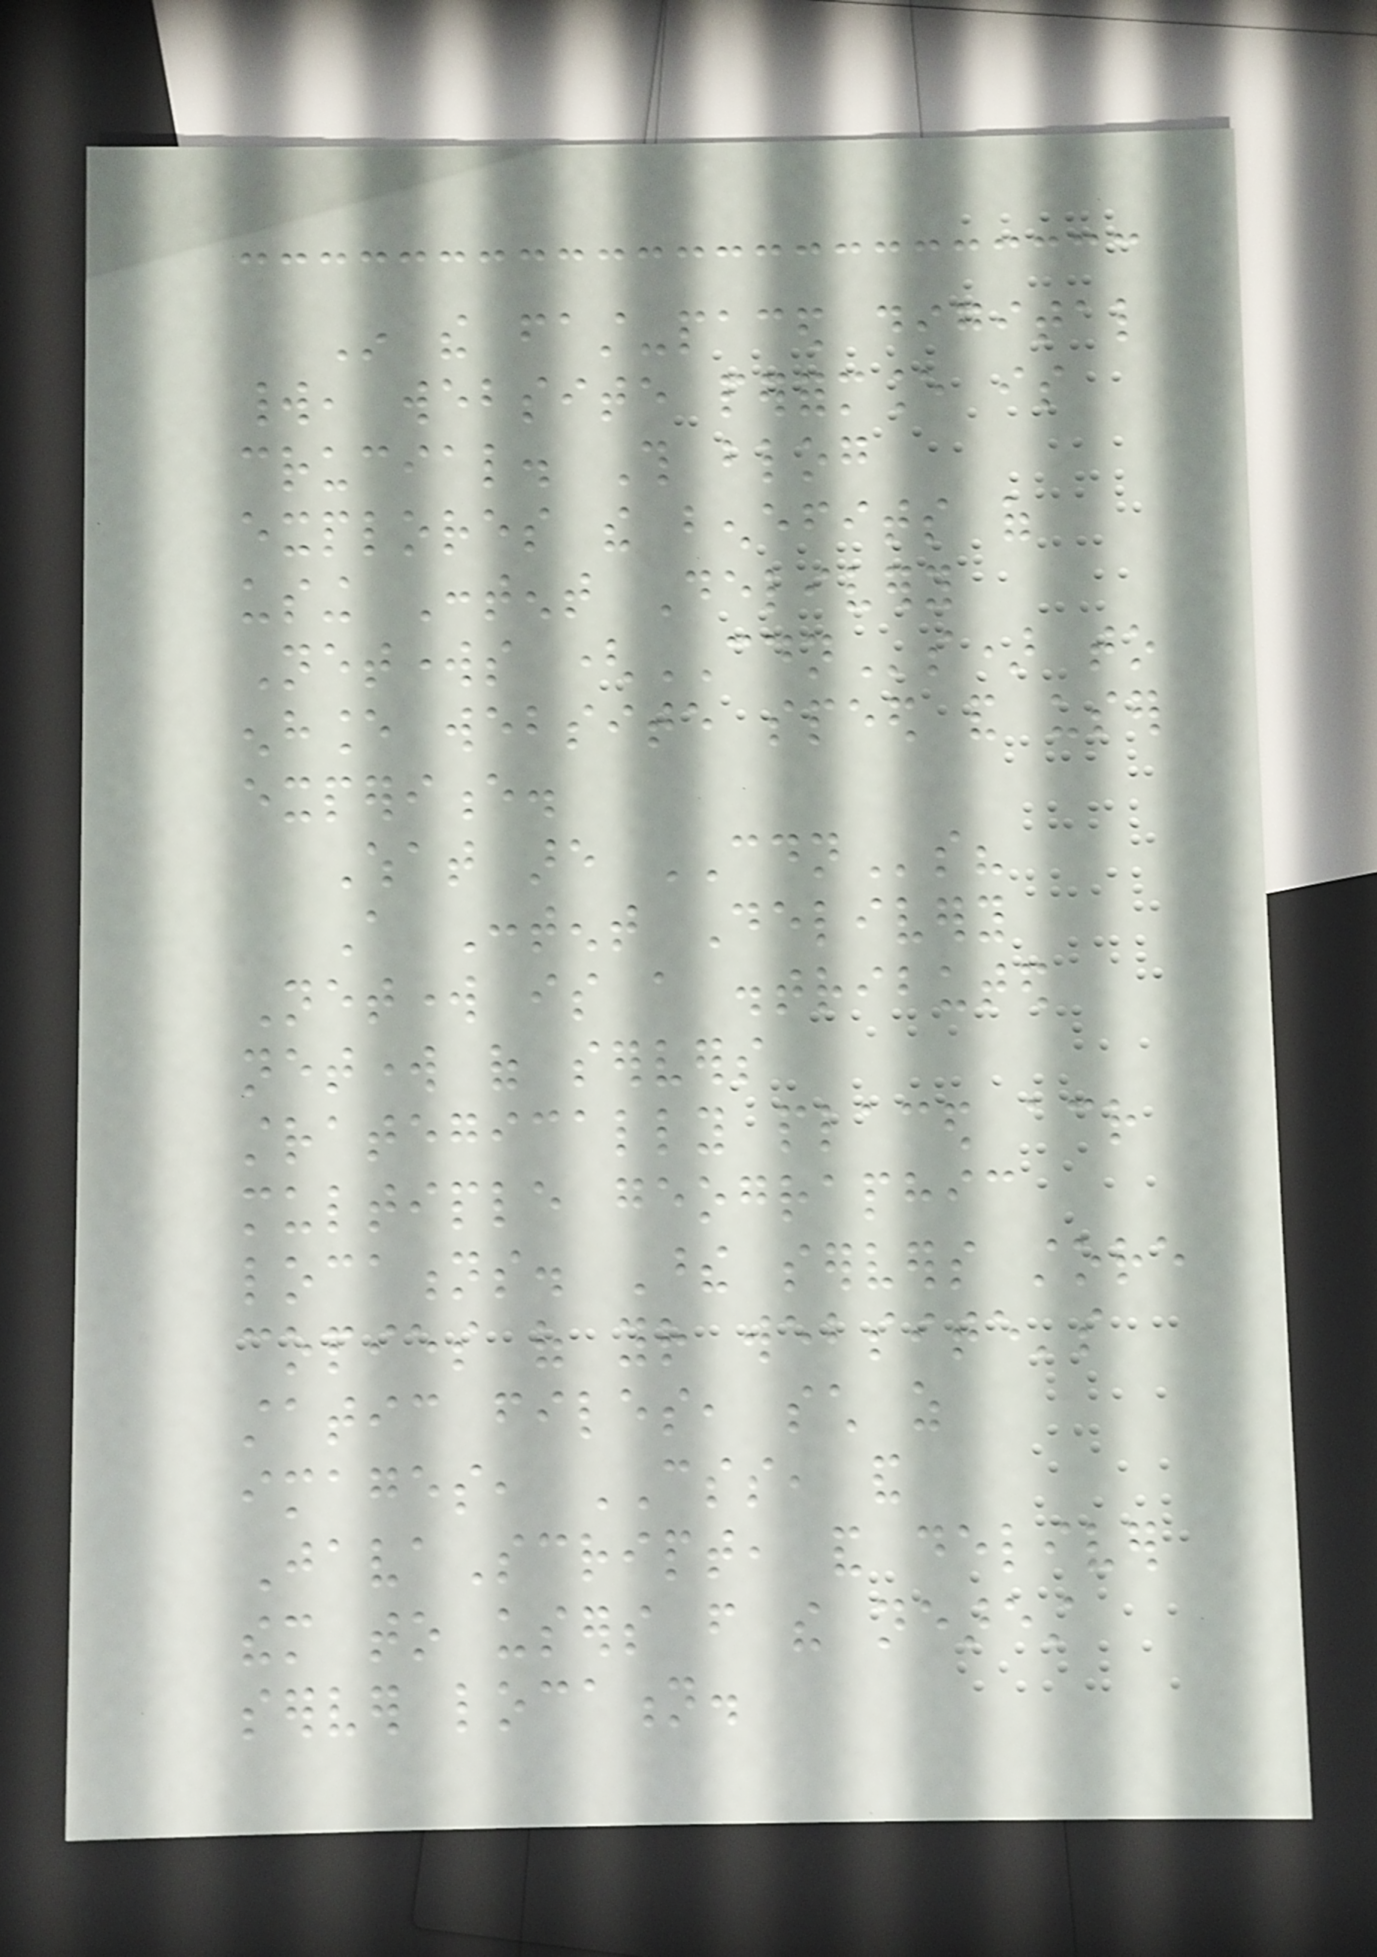In the fast-paced digital
world, website performance is
crucial. This blog
explores the benefits of
using Content Delivery
Networks (CDNs) to
enhance website speed and user
experience.
What are CDNs?
A Content Delivery
Network is a distributed
network of servers
strategically placed across
multiple geographic
locations. These servers store
copies of your website's
static files, such as
images, CSS, and
JavaScript, and deliver
them to users from the nearest
server location.
